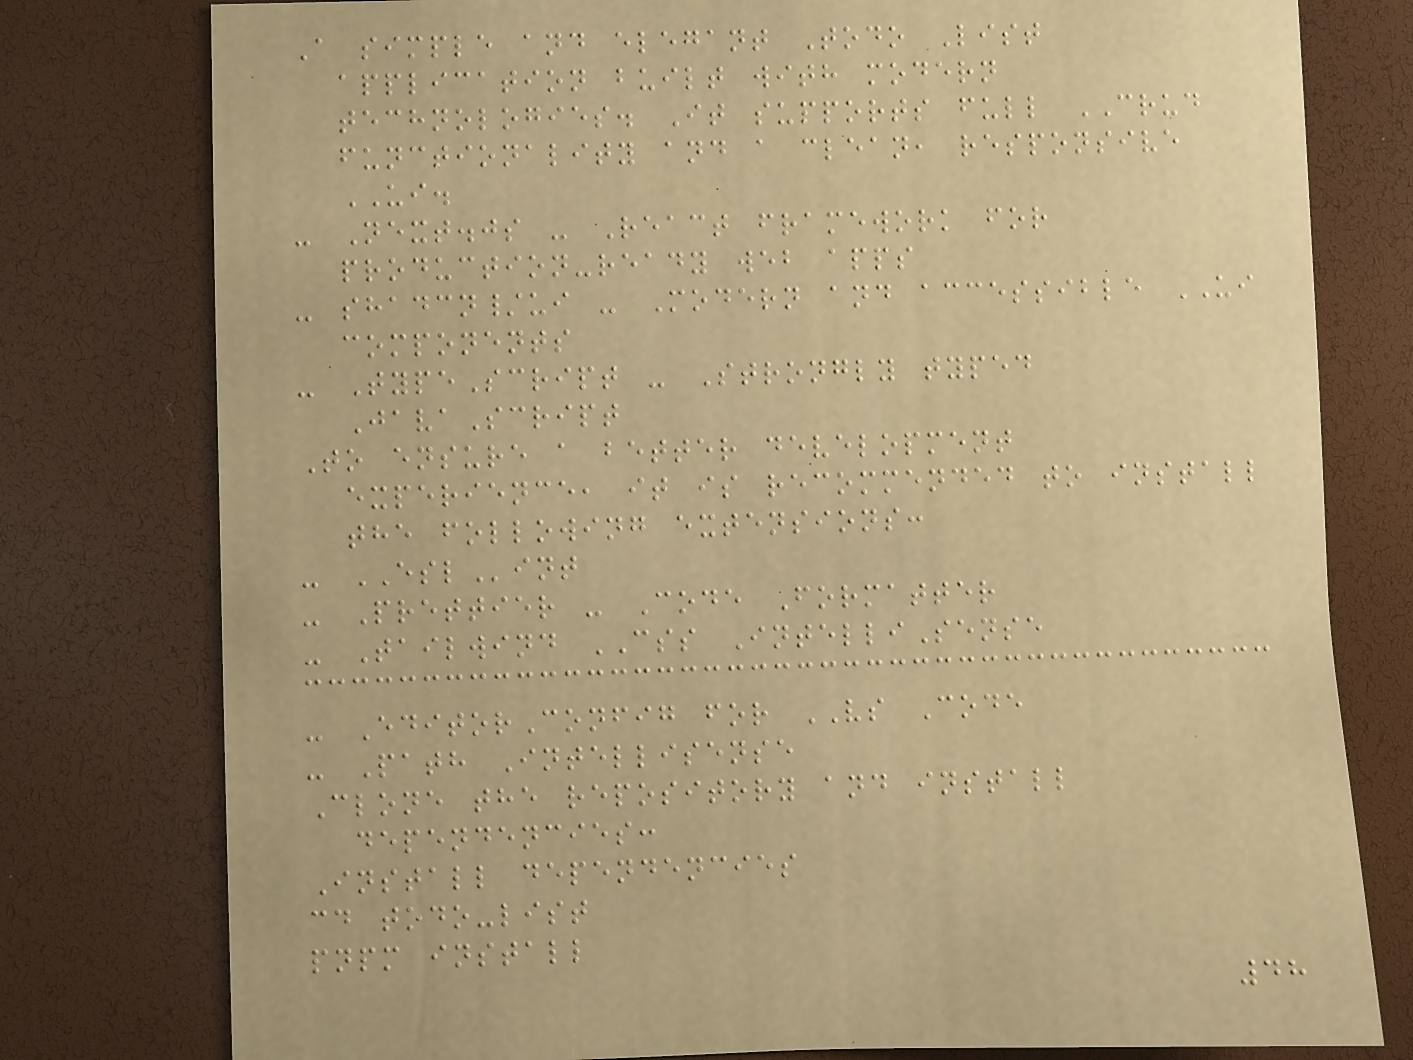A simple and elegant Todo List
application built with modern
technologies. It supports full CRUD
functionality and a clean, responsive
UI.
- Next.js - React framework for
production-ready web apps
- shadcn/ui - Modern and accessible UI
components
- TypeScript - Strongly typed
JavaScript
To ensure a better development
experience, it is recommended to install
the following extensions:
- ESLint
- Prettier - Code Formatter
- Tailwind CSS IntelliSense
- EditorConfig for VS Code
- Path Intellisense
Clone the repository and install
dependencies:
Install dependencies
cd todo-list
pnpm install
48
